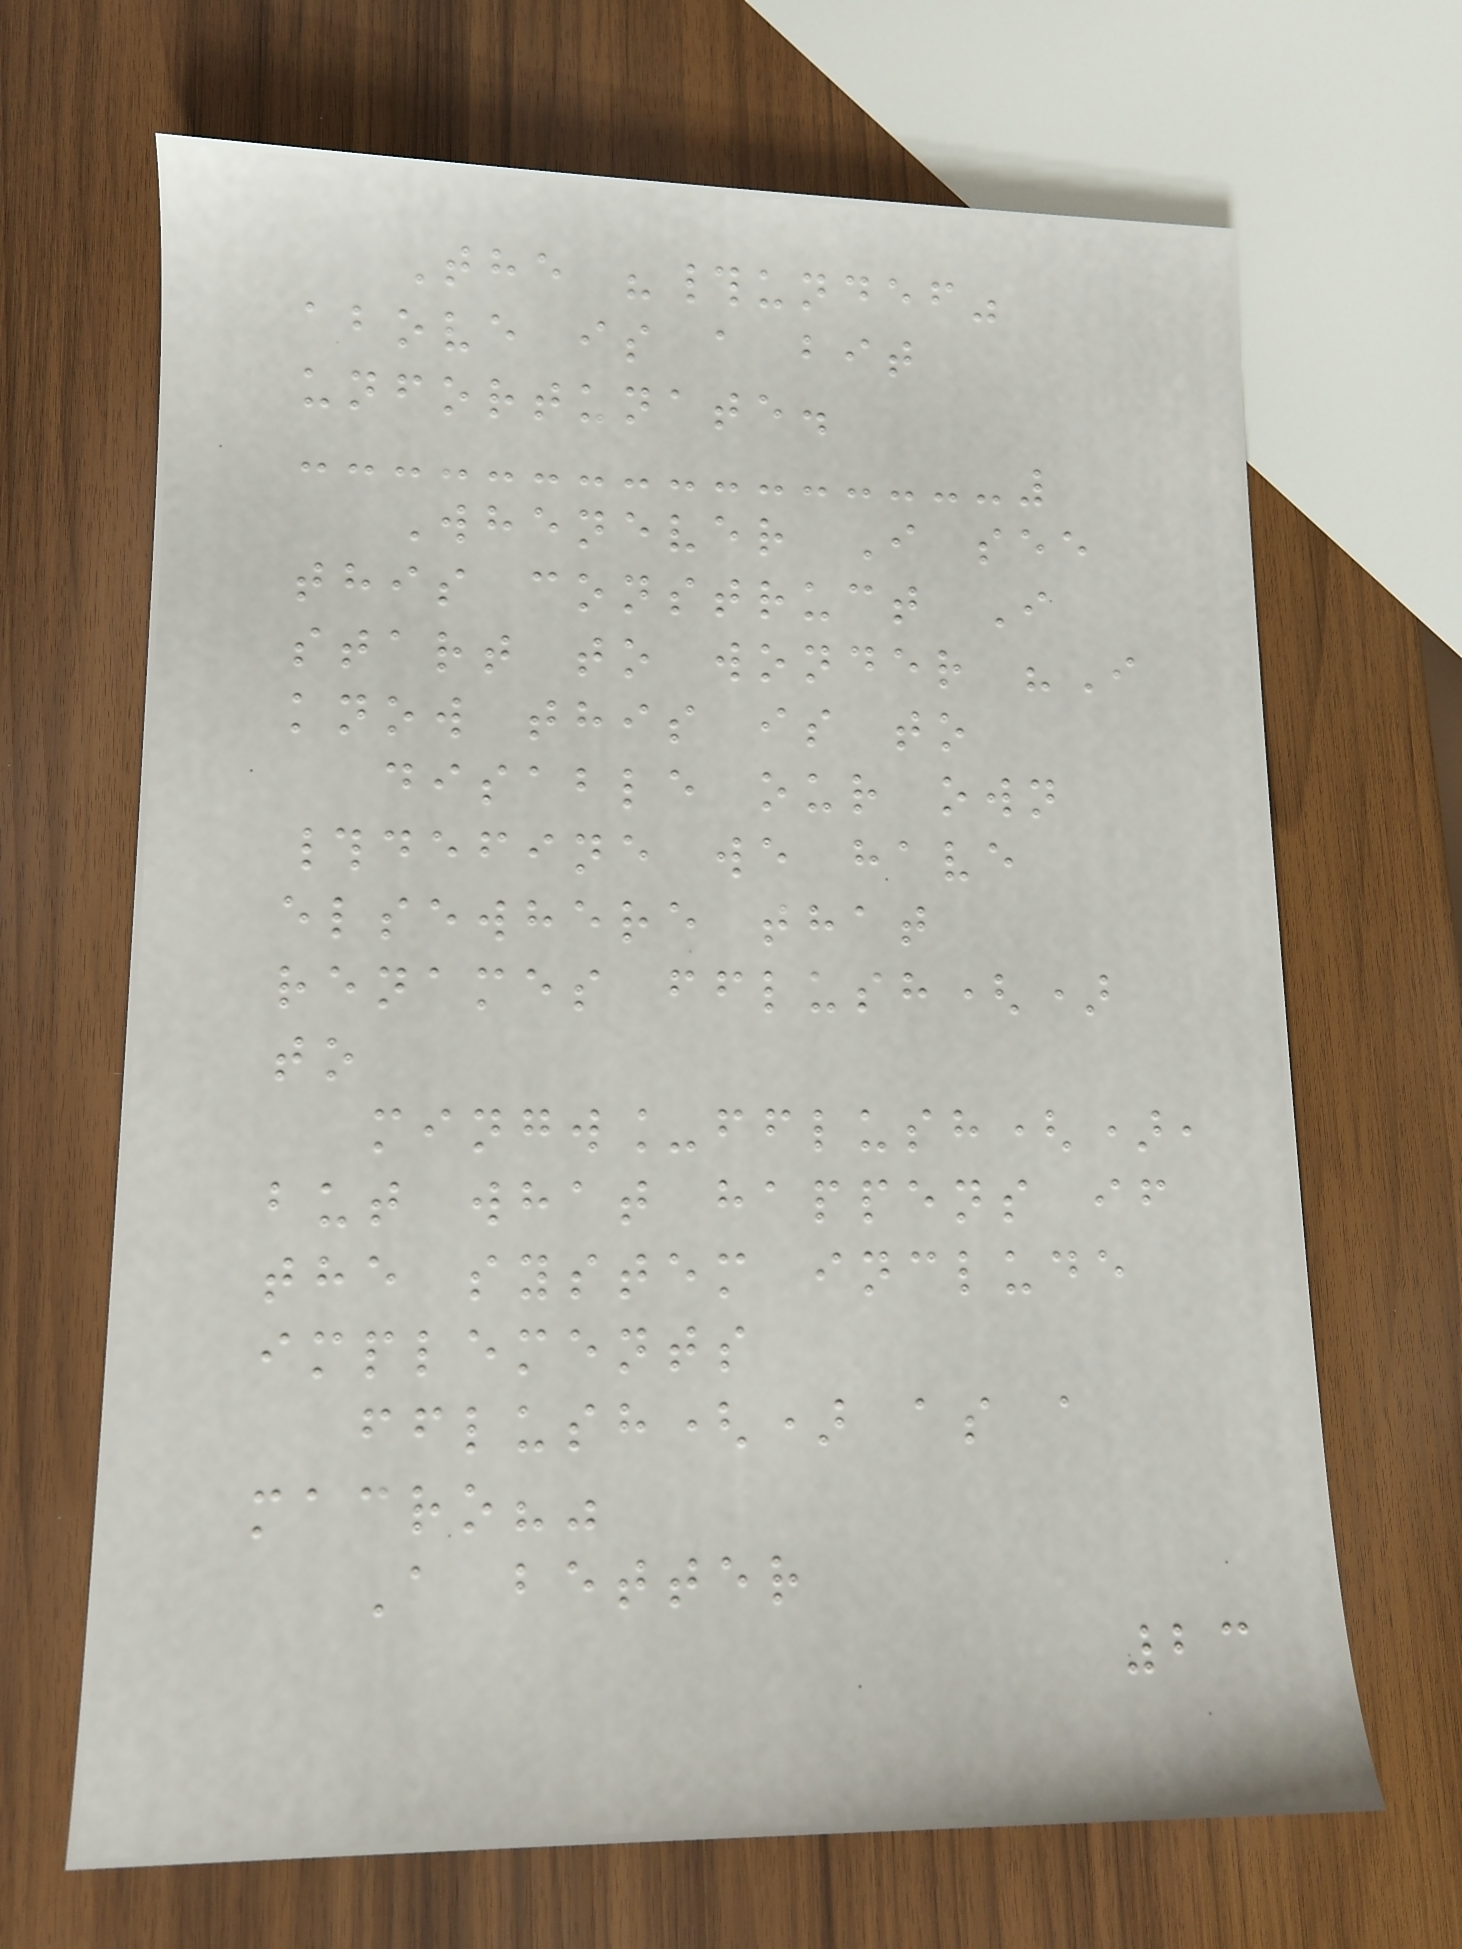The "#undef"
above is a bit
unfortunate.
Whenever I see
this construct I
start to wonder "I
know this is to
disable our own
#define we have
elsewhere that
renames fflush()
to
mingw_fflush(),
but what happens if
the system include
implements
fflush() as a
macro?"
A better
23
